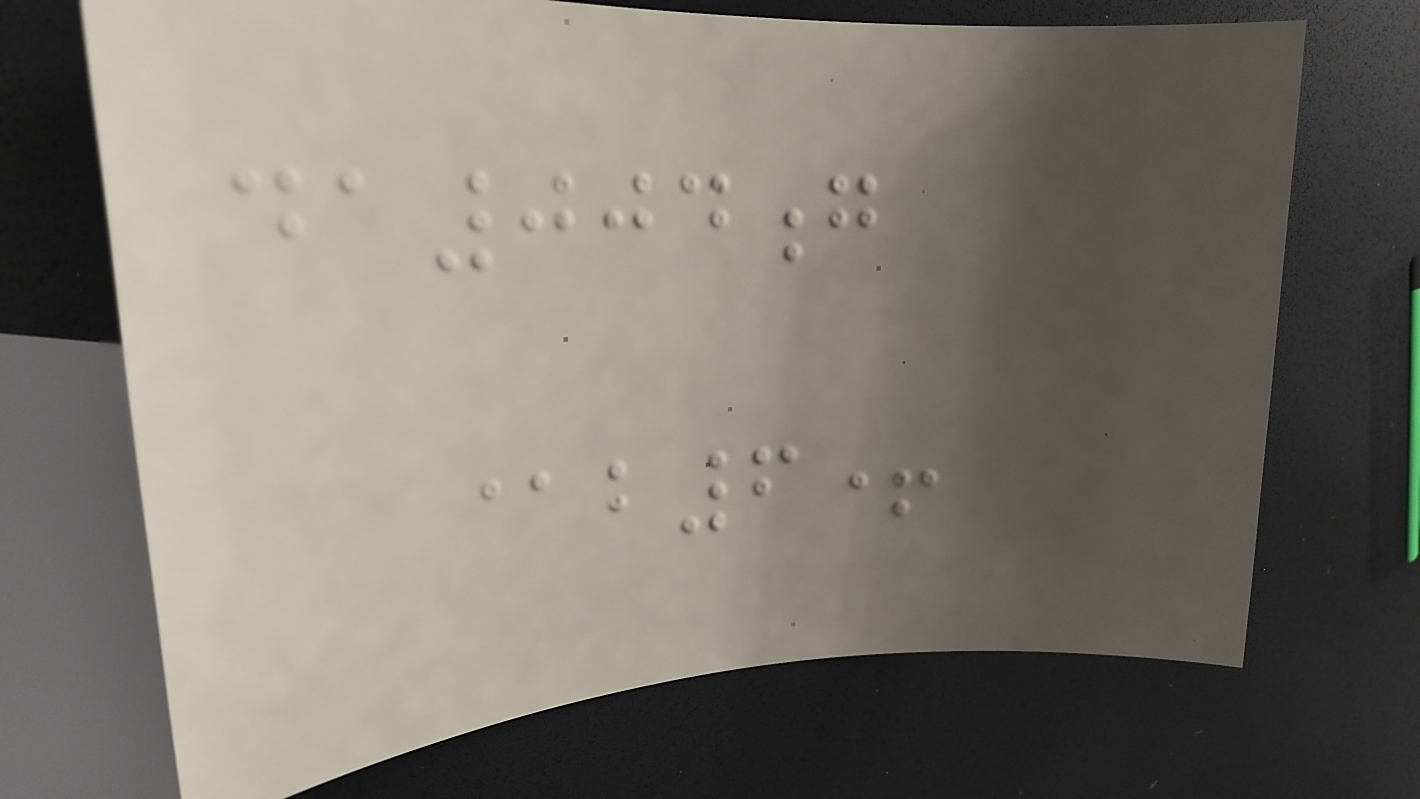da004g
@b6+
